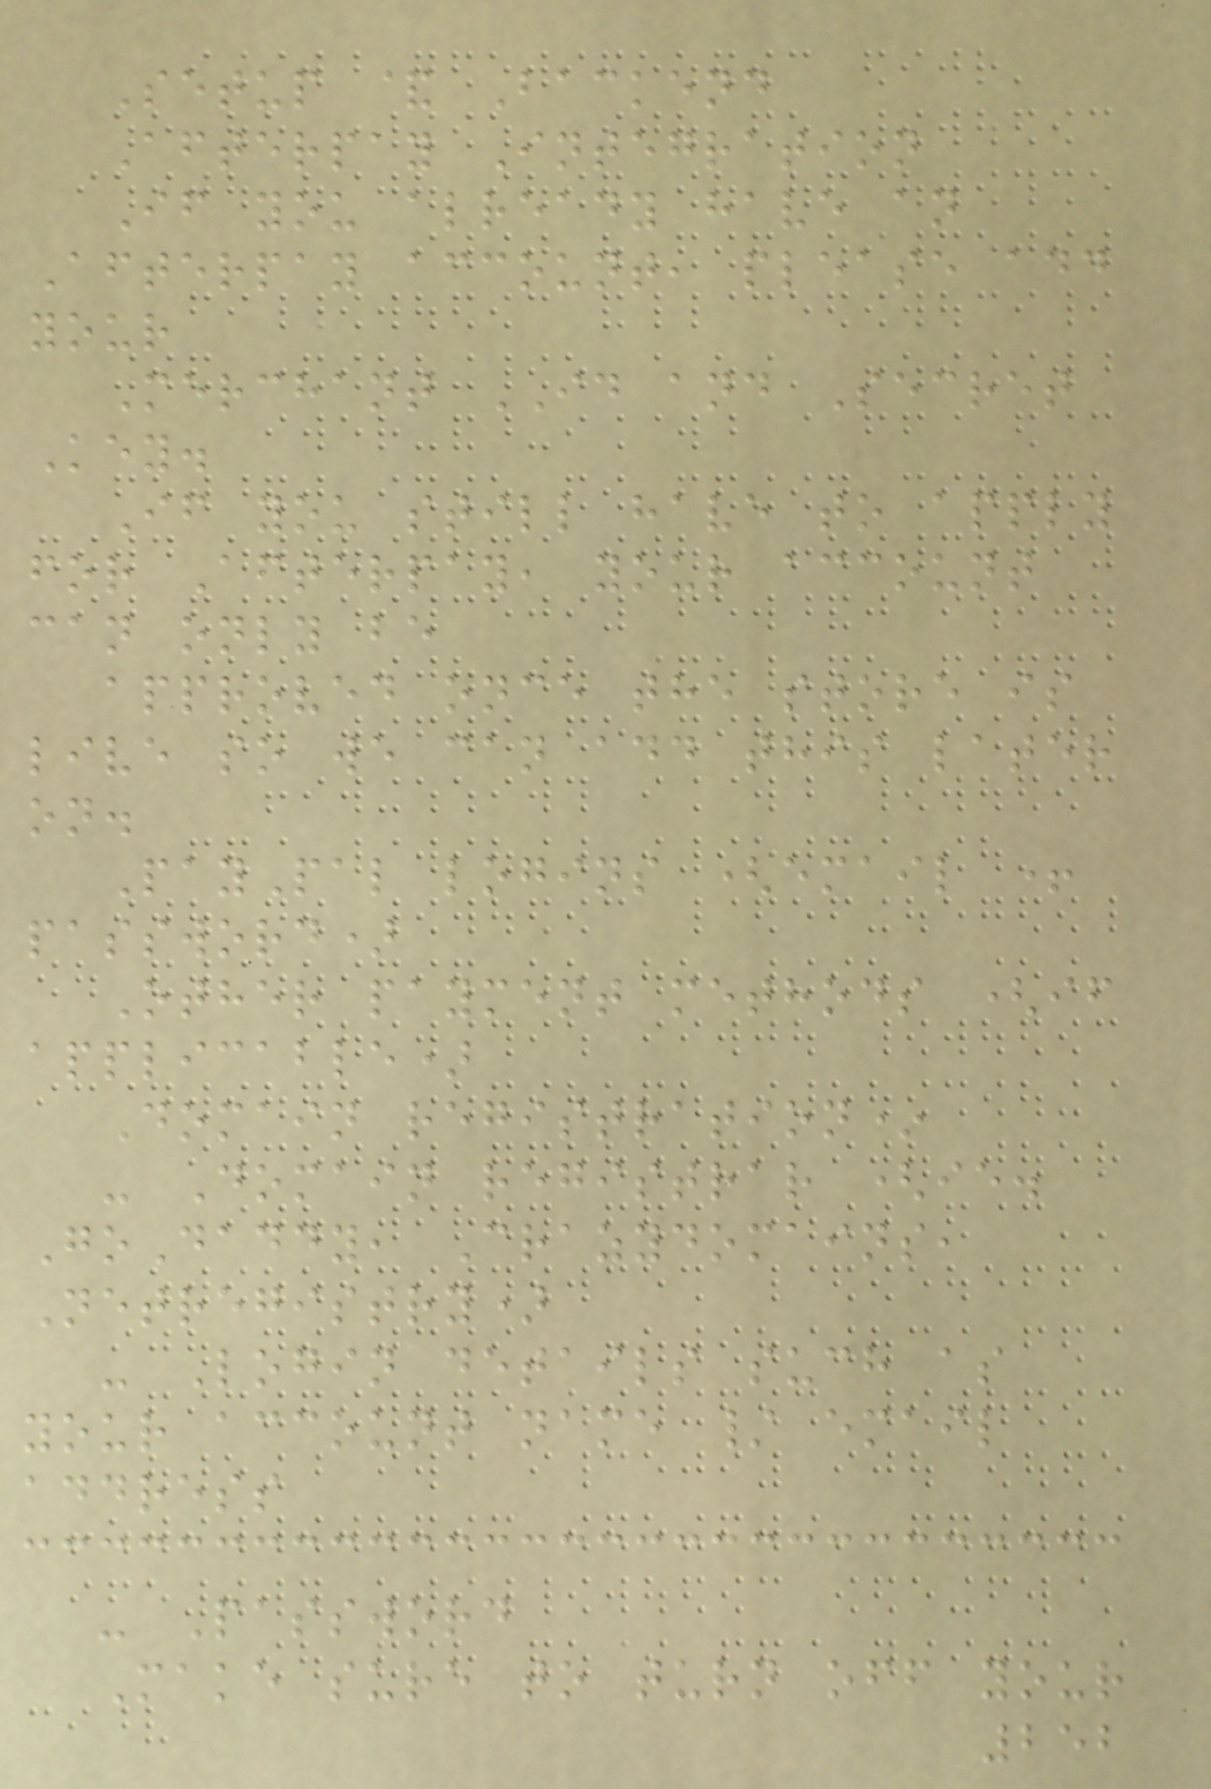Setup & Backend
Afterpay Integration
If you already have an
Afterpay account, please add
your
Merchant ID and Secret
Key.
If you still have to apply
for Afterpay, your account
can only be
approved once the store is
live so we can add this later
on.
PayPal logins (email +
password)
Other payment methods (if
applicable)
Domain registration*
- Domain registrar (ie.
GoDaddy, Crazydomains,
Netregistry)
- Login details such as
your account name / email
address
- Password
Make sure to turn off your
252
